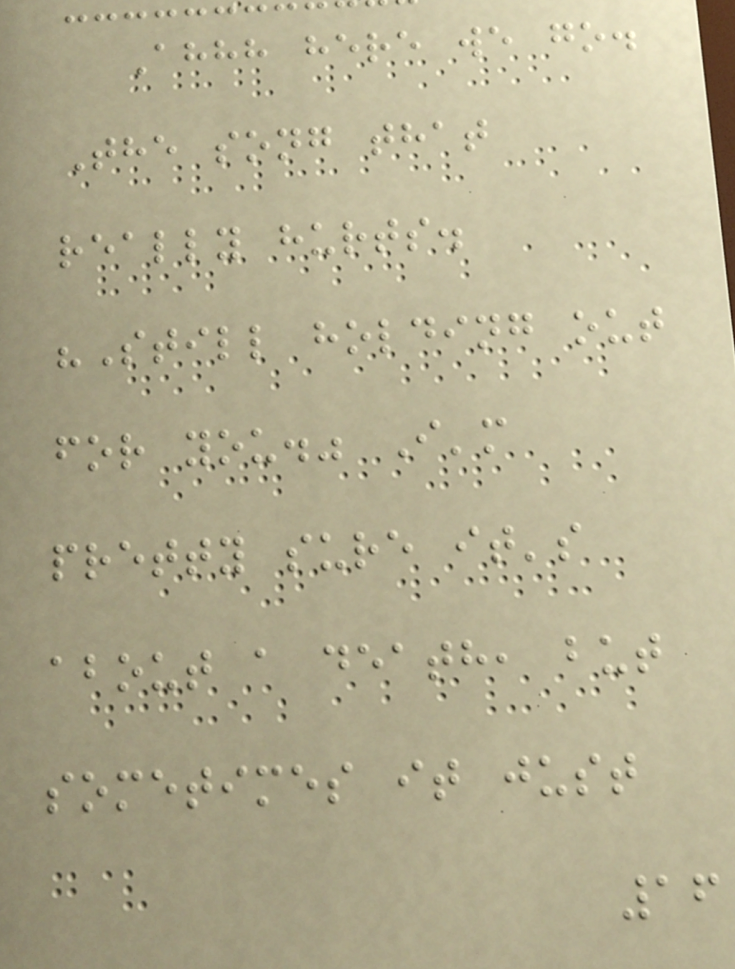Ahhh here we go.
The song that
really hurts.
"Still holding out
for you." I'm
pretty sure it's
about a death, but
sometimes it just
16
